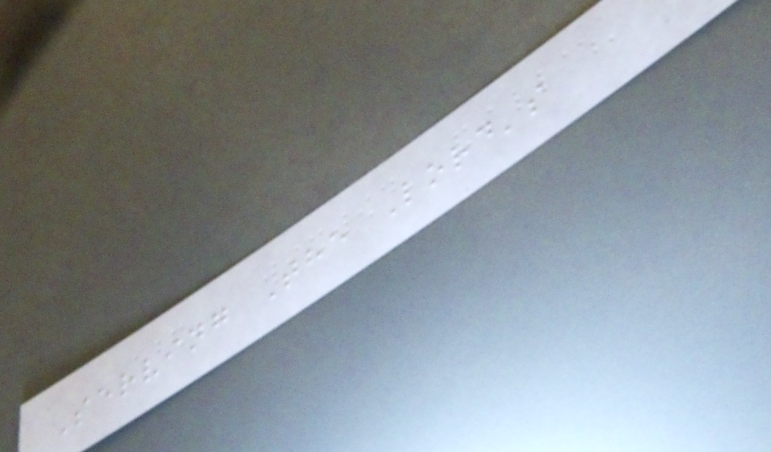Serving The Lord's
